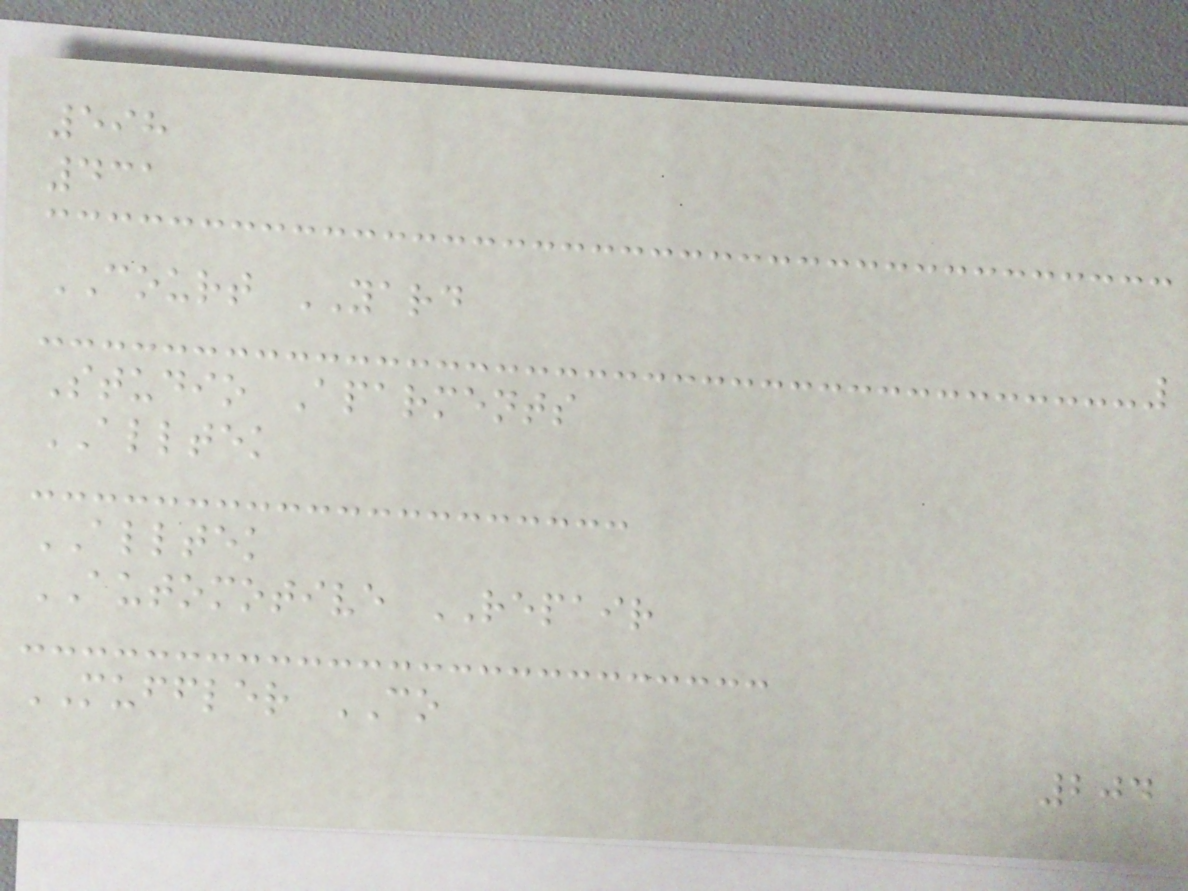598
431
COURT YARD
Studio Aparments
ALLTEK
ALLTEK
AUTOMOTIVE REPAIR
MUFFLER CO
204
